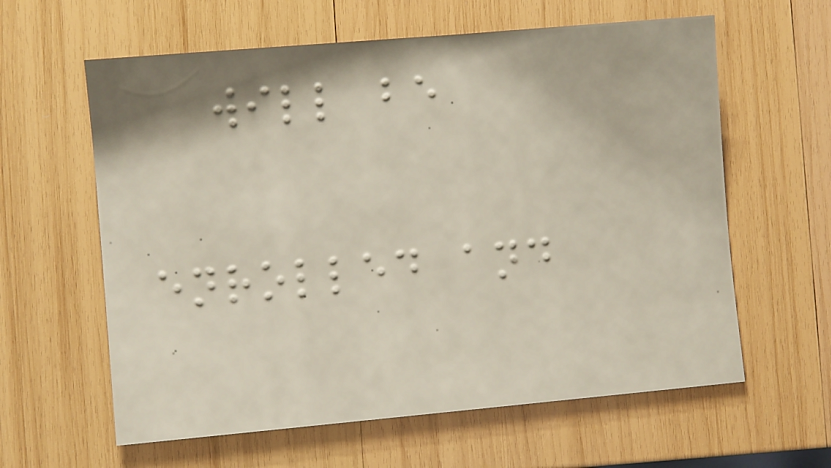will be
enrolled and
